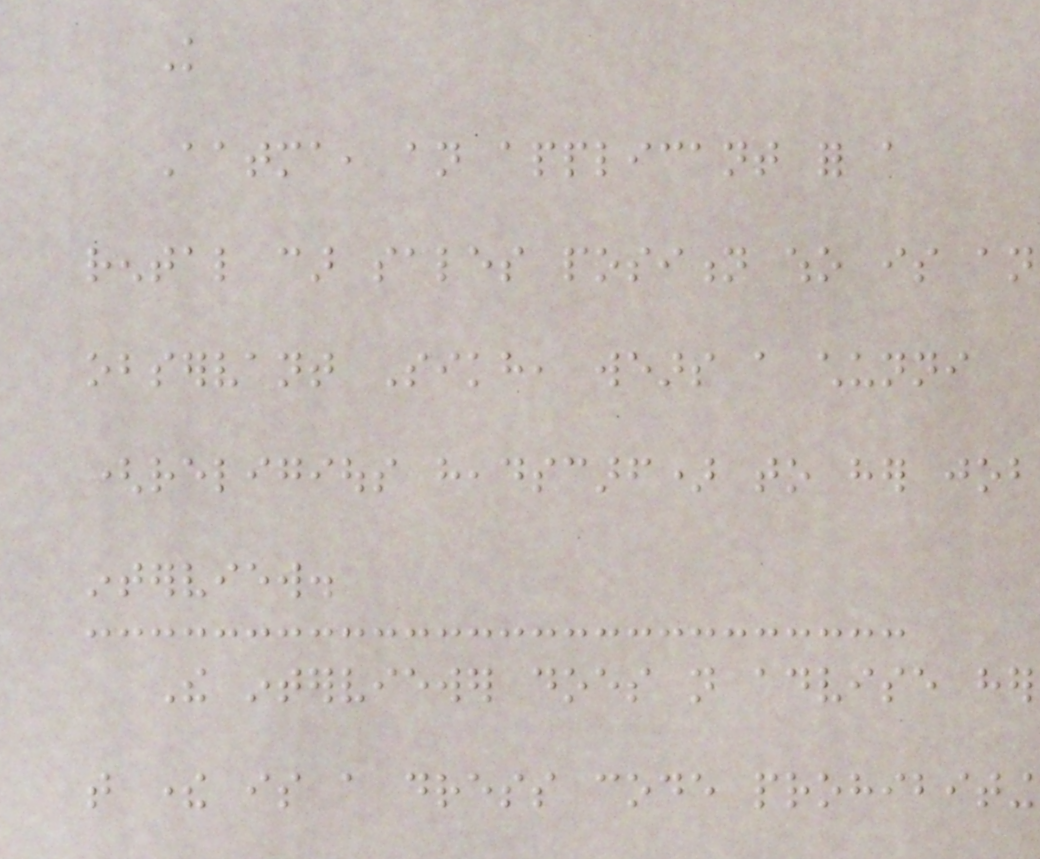Knowledge
Aatma, an applicant for a
rental car sales position who is an
observant Sikh, wears a chunni
(religious headscarf) to her job
interview.
The interviewer does not advise her
that there is a dress code prohibiting
